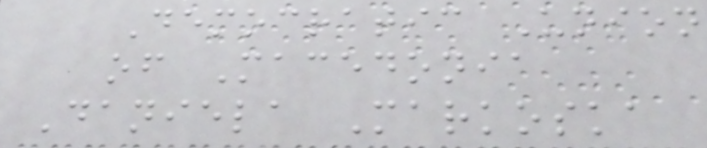Democratic Union
of Macedonia
Daniela Markoska
